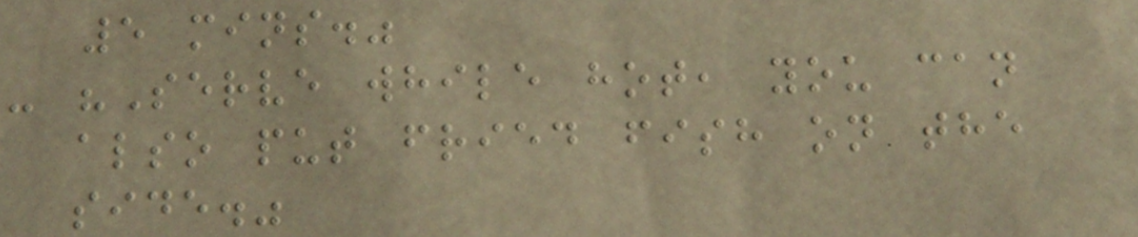5 mins."
- "Serve while hot, you can
also put fried fish on the
side."
